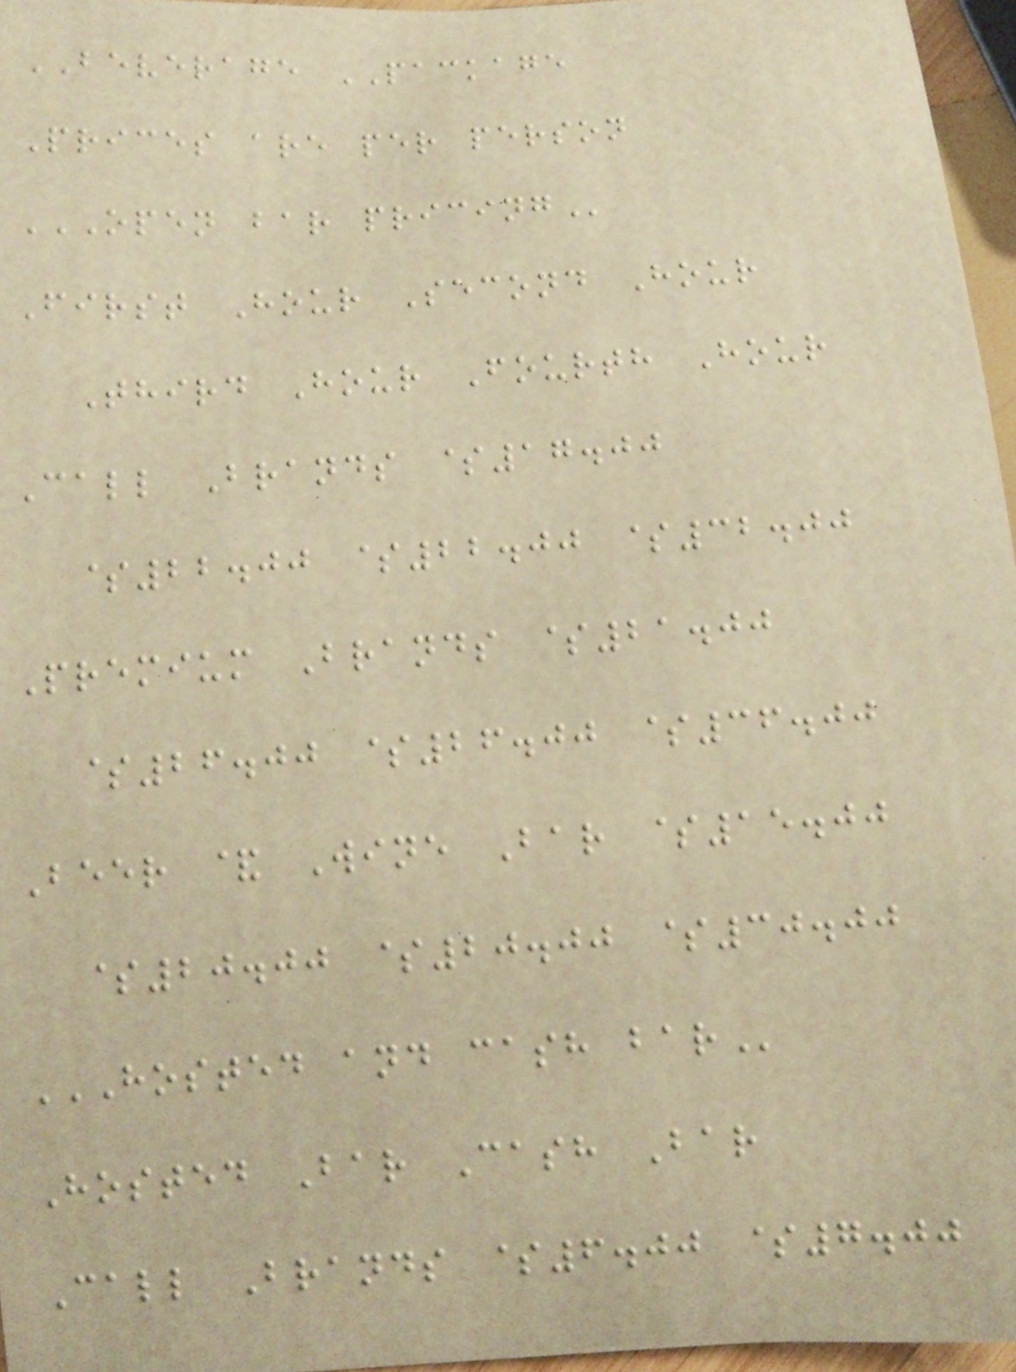BEVERAGE PACKAGE
Prices are per person
OPEN BAR PRICING
First Hour Second Hour
Third Hour Fourth Hour
Call Brands $17.00
$22.00 $22.00 $32.00
Premium Brands $21.00
$26.00 $26.00 $36.00
Beer & Wine Bar $15.00
$20.00 $20.00 $30.00
HOSTED AND CASH BAR
Hosted Bar Cash Bar
Call Brands $6.00 $7.00
